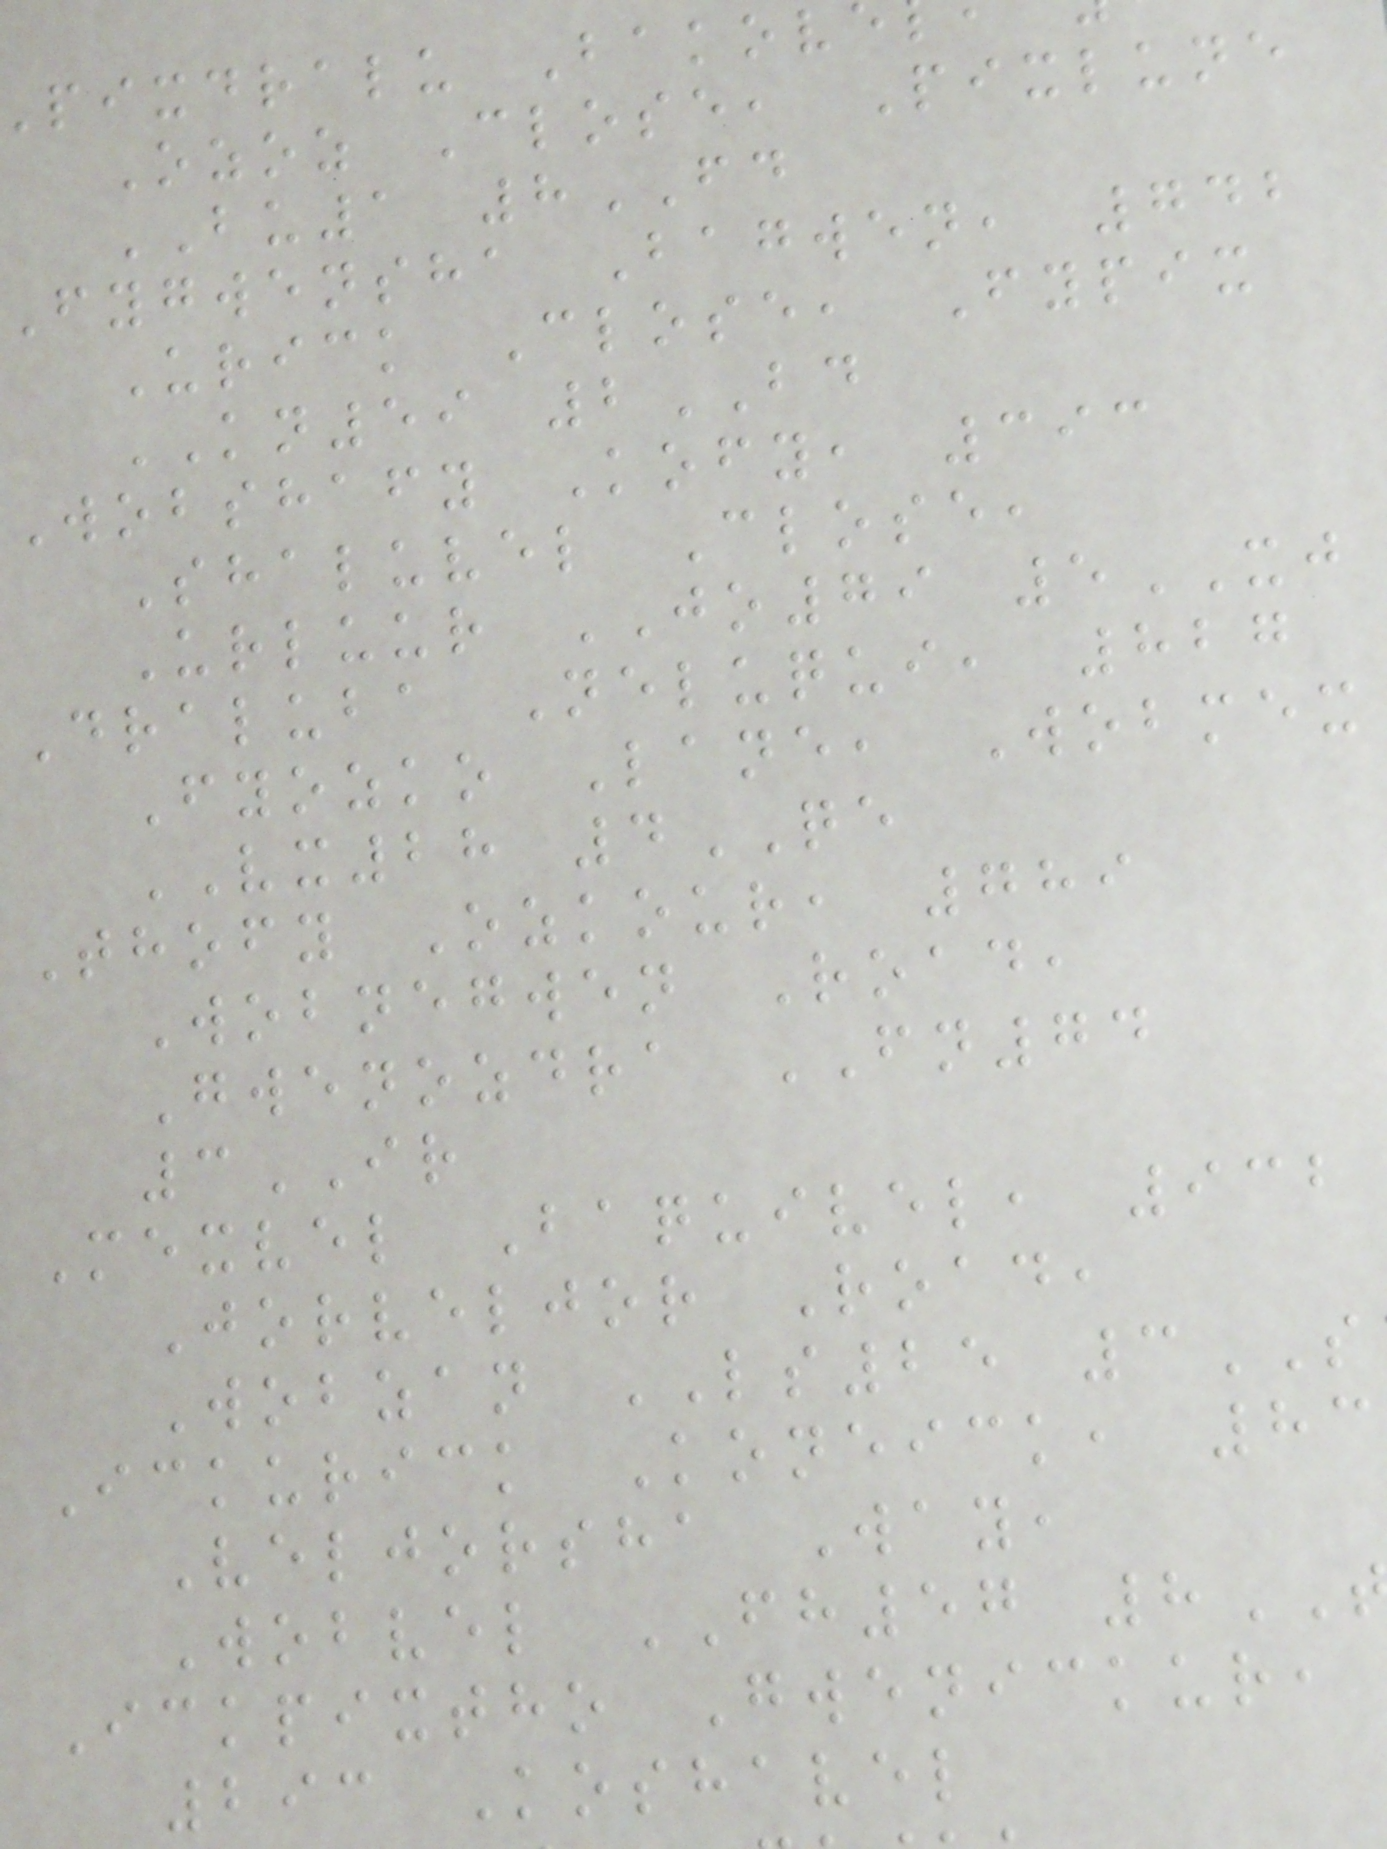pixdralu Bakov
Ozoz Close, Pixlune
BU1 8FD
Fygwensha Bagwen, 742
Urick Close, Fypix
KN59 2BD
Wobshafy Kofy, 393
Shaluvel Close,
Urluur JO79 5XJ
Draluba Neluqui, 827
Fyozko Lane, Wobmex
VX28 4QE
Thofy Ozkour, 789
Wobnegwen Road,
Gwenozdra FN74
3IR
Mexvel Baquivel, 932
Jorveljor Road,
Wobzan LS25 3
Ickurick Koneick, 83
Veljorsha Way,
Wobvel FH57 8
Ickpixtho Gwenickur,
293 Koshavel
